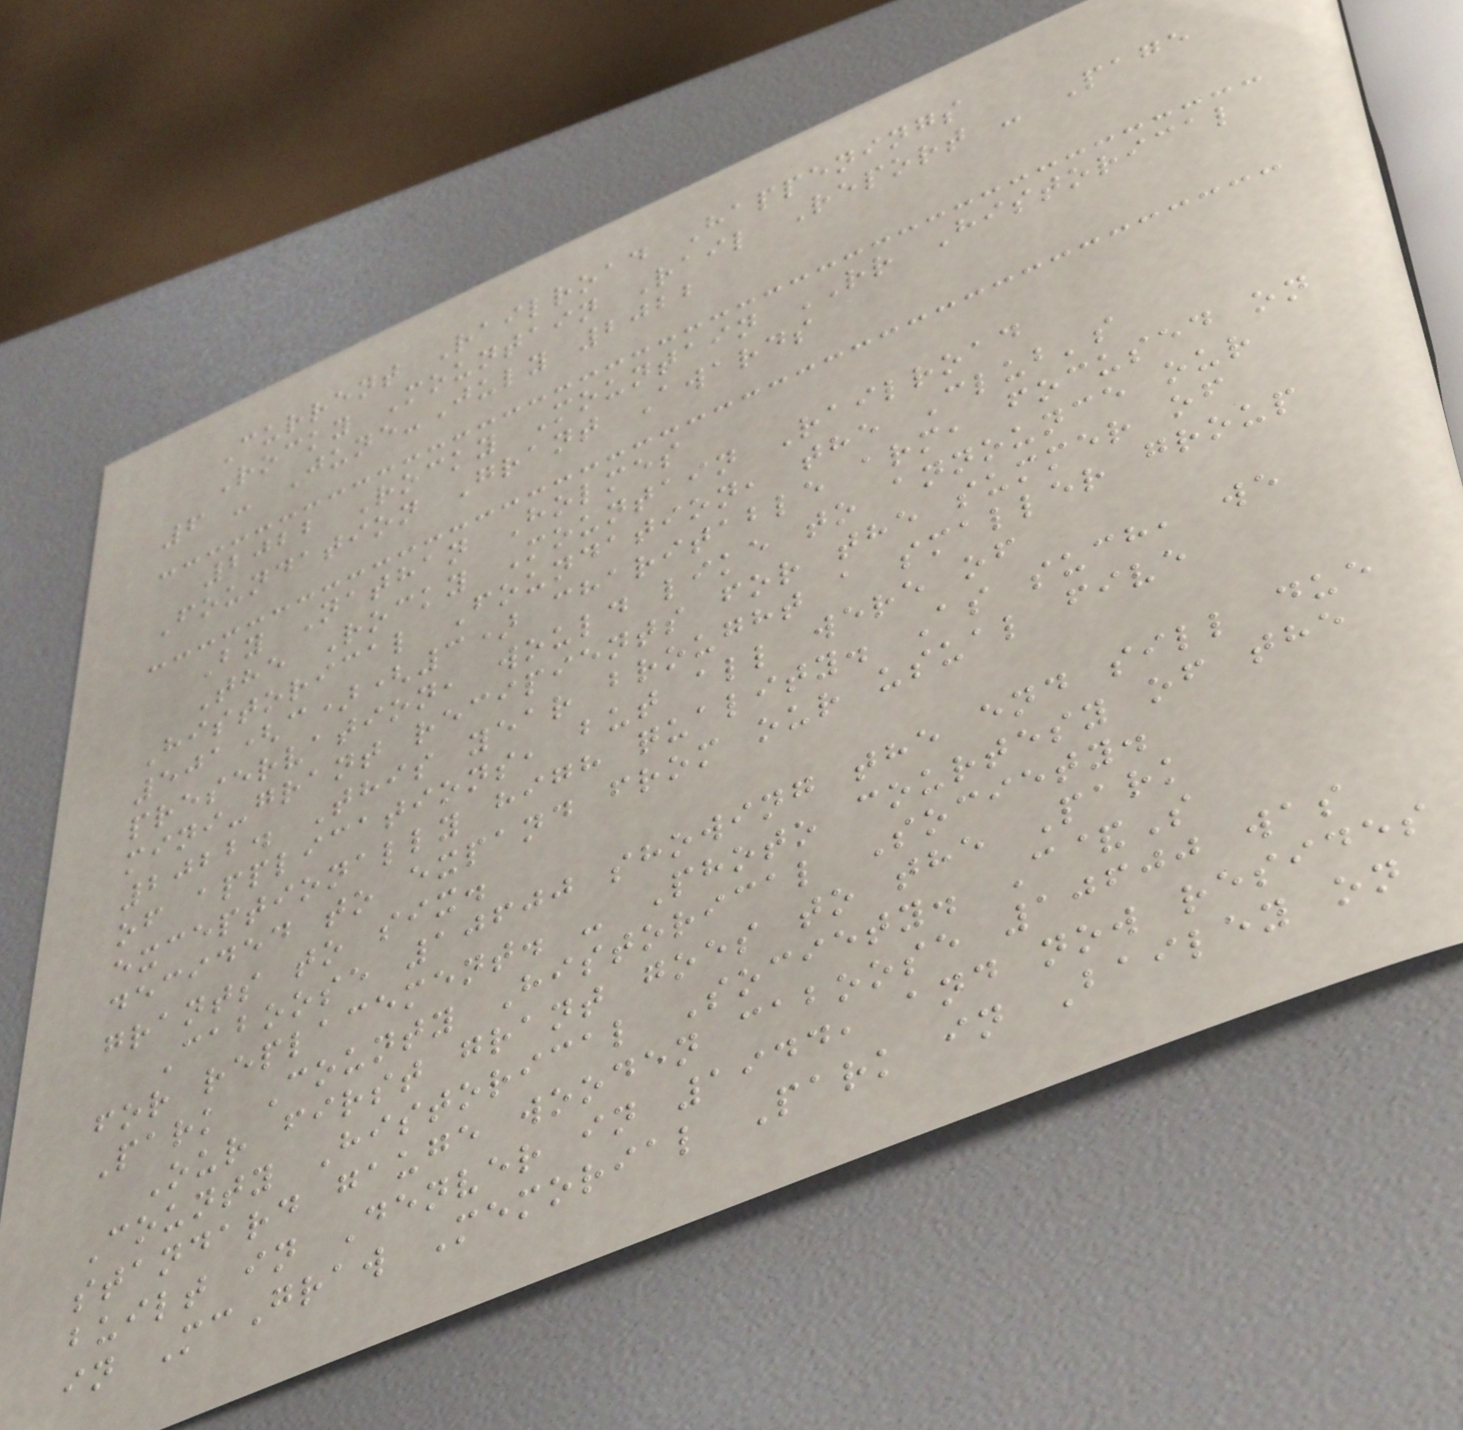Current Railroad Happenings
Rocky Mountain Rail Report - Page
6 - June-July 2022
2022 Rocky Mountain RR Historical
Foundation Grant Awards
By Nathan Holmes
The Rocky Mountain Railroad
Historical Foundation, the Club's
501(c)(3) charitable arm, focused on
preservation, would like to announce our
mini-grant recipients for the summer of
2022. This year brought a smaller group
of applications, but all were of
exceptionally high quality. As such, we
decided to expand from our usual five
grants to six.
Caboose 10600 showing the end sill due
for replacement. - Photo courtesy of the
Park County Historical Society.
Our first grant goes to the Park
County Historical Society. C&S
standard gauge wooden caboose 10600 was
built in Denver in 1944, and now resides
in McGraw Memorial Park in Bailey on
